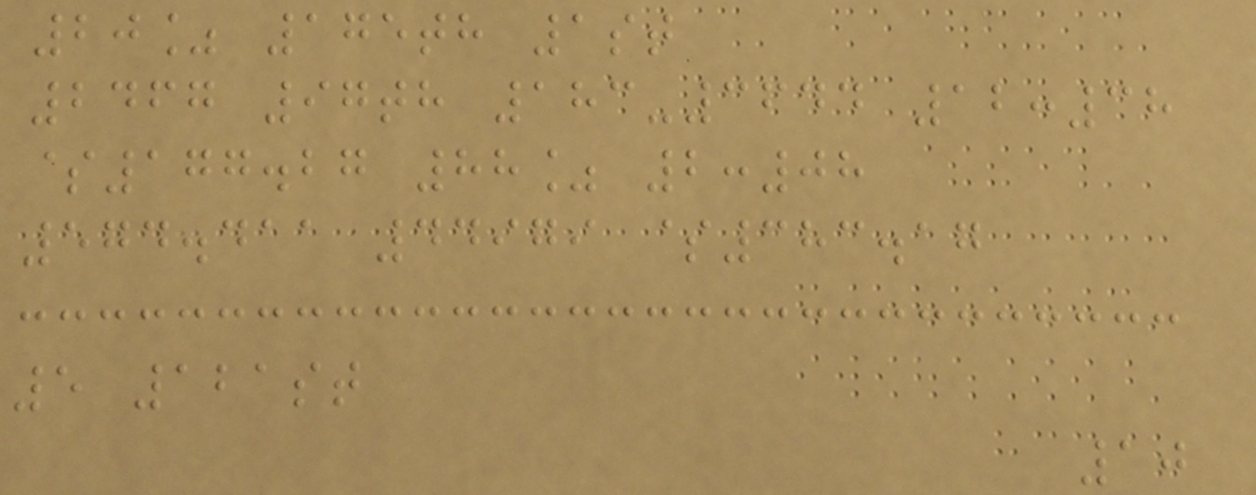20% 175th 1st
2467 97th 183-3644 12:38
$177.27 88% 2:08
574.411 44979 $383.17
5 121st
10
